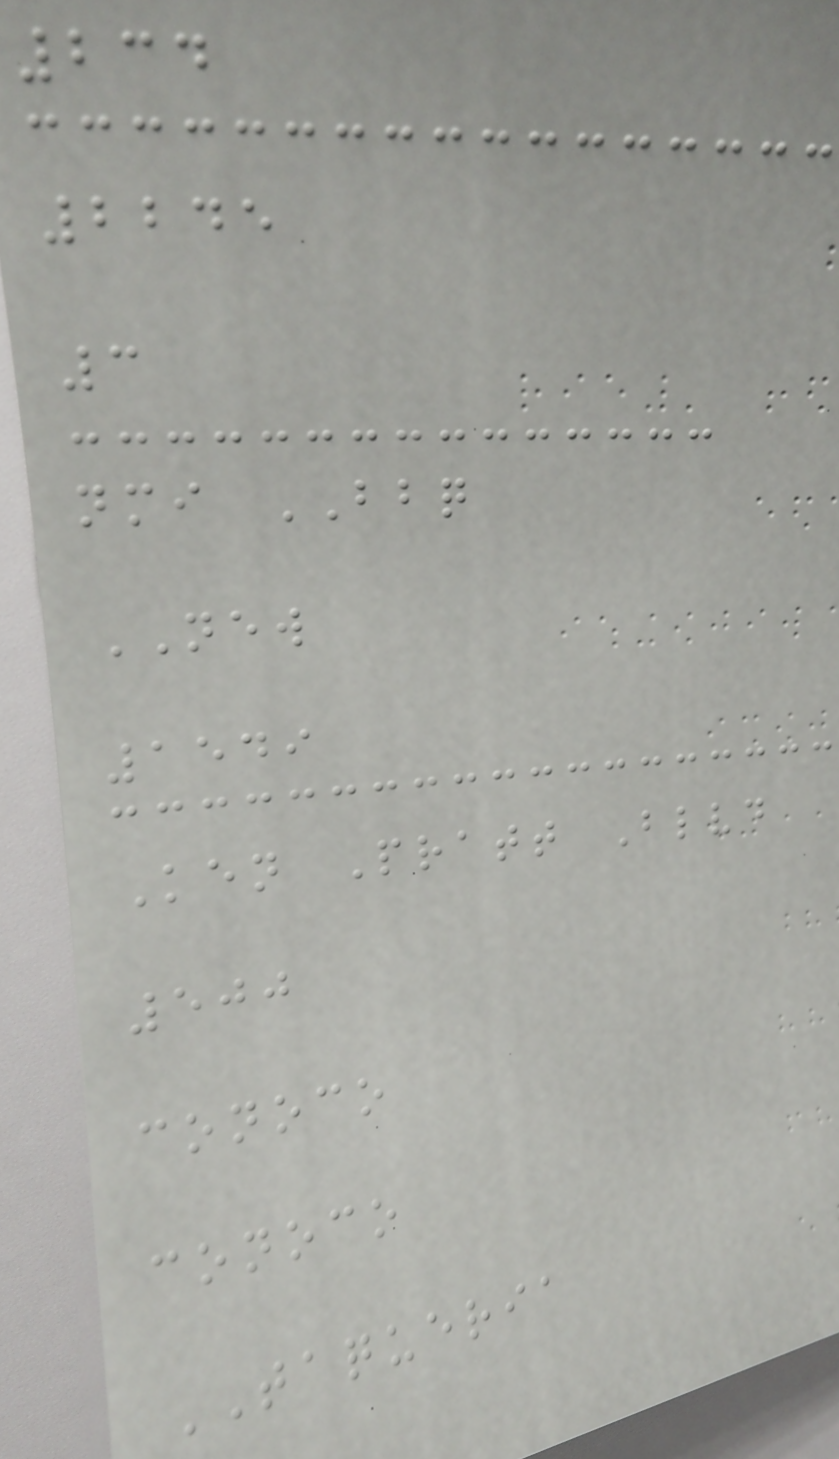234
2245
3
nmi BBQ
NEW
1549
Ken Pratt Blvd
500
conoco
conoco
TAQUERIA
